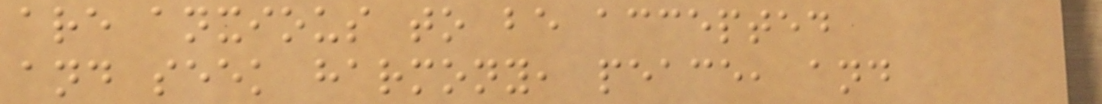are anxious to be accepted
and seek harmony, peace, and
